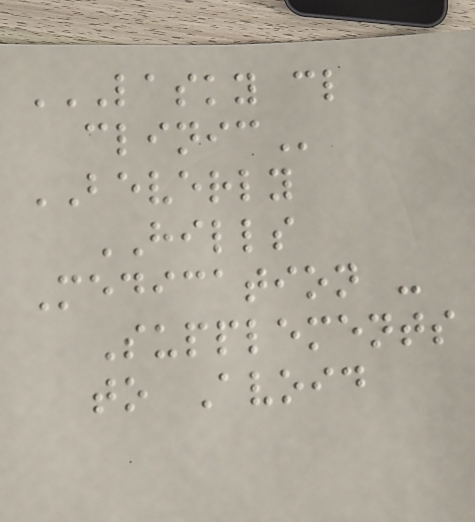LASKY CL
CLINIC
BEVERLY
HILLS
Medication -
Supplements
to Avoid
